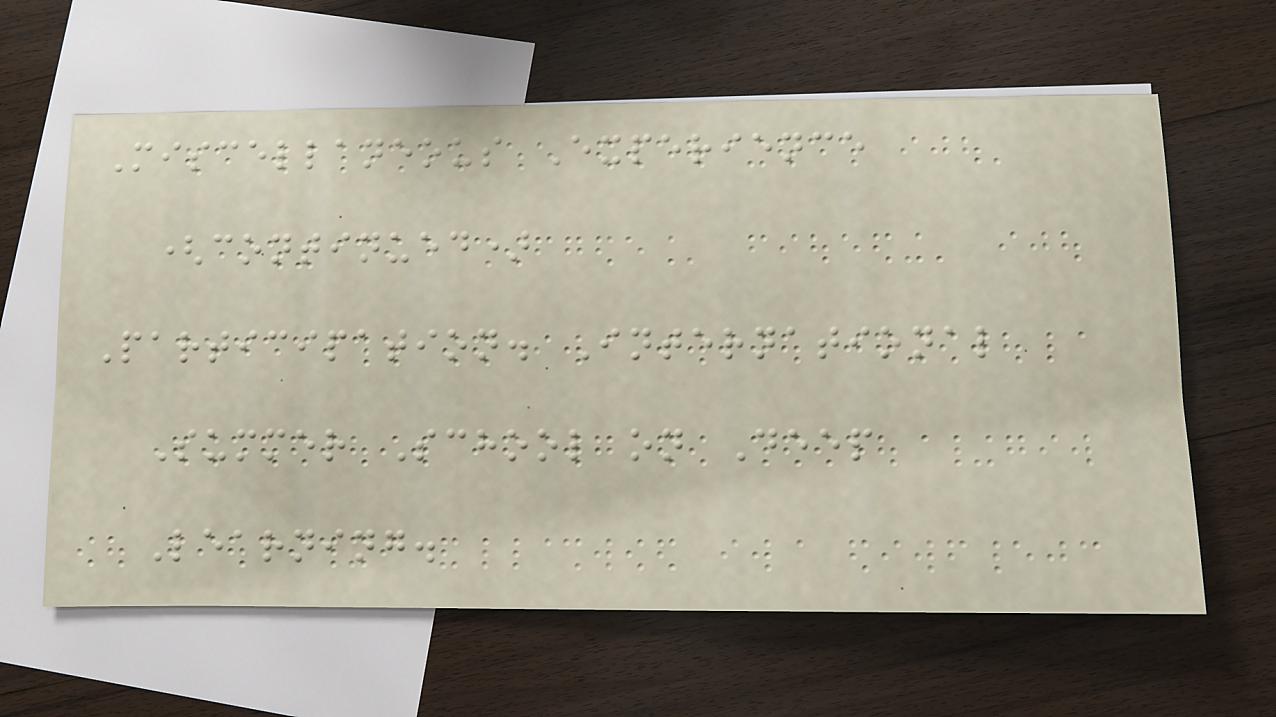Miscellaneous Experience
(continued)
Participation. International
Summer School on Deep
Learning.
